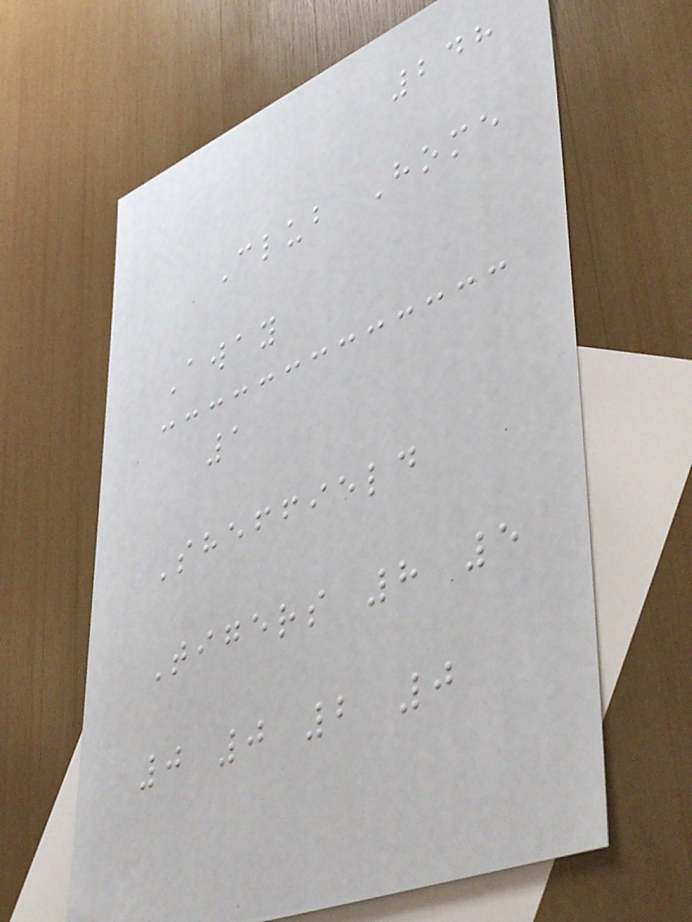248
Club Home
Away
1
Sheffield
Tigers 8 5
0 0 2 0
